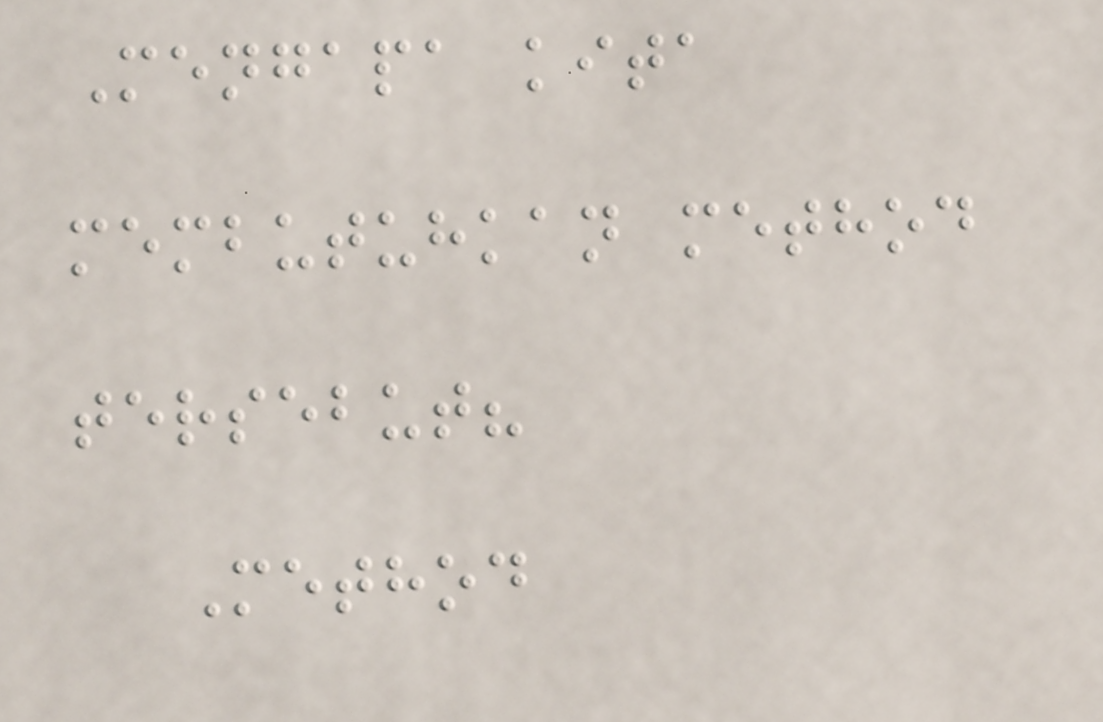Mengapa kita
membutuhkan method
tersebut?
Method
